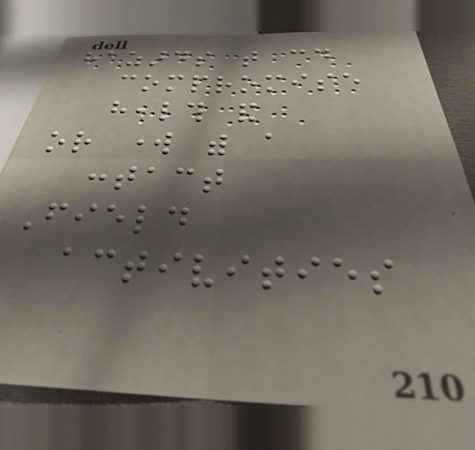hazards that could
compromise
health and
or work with a
contact
Field
activities
